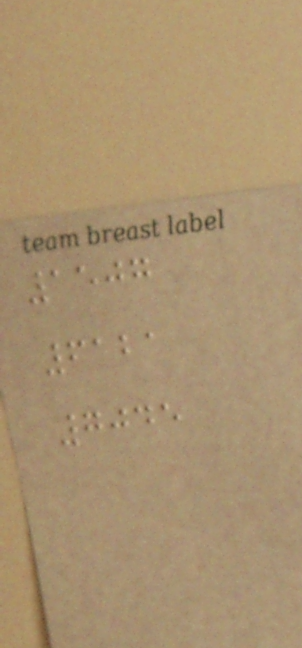1507
6121
7045
